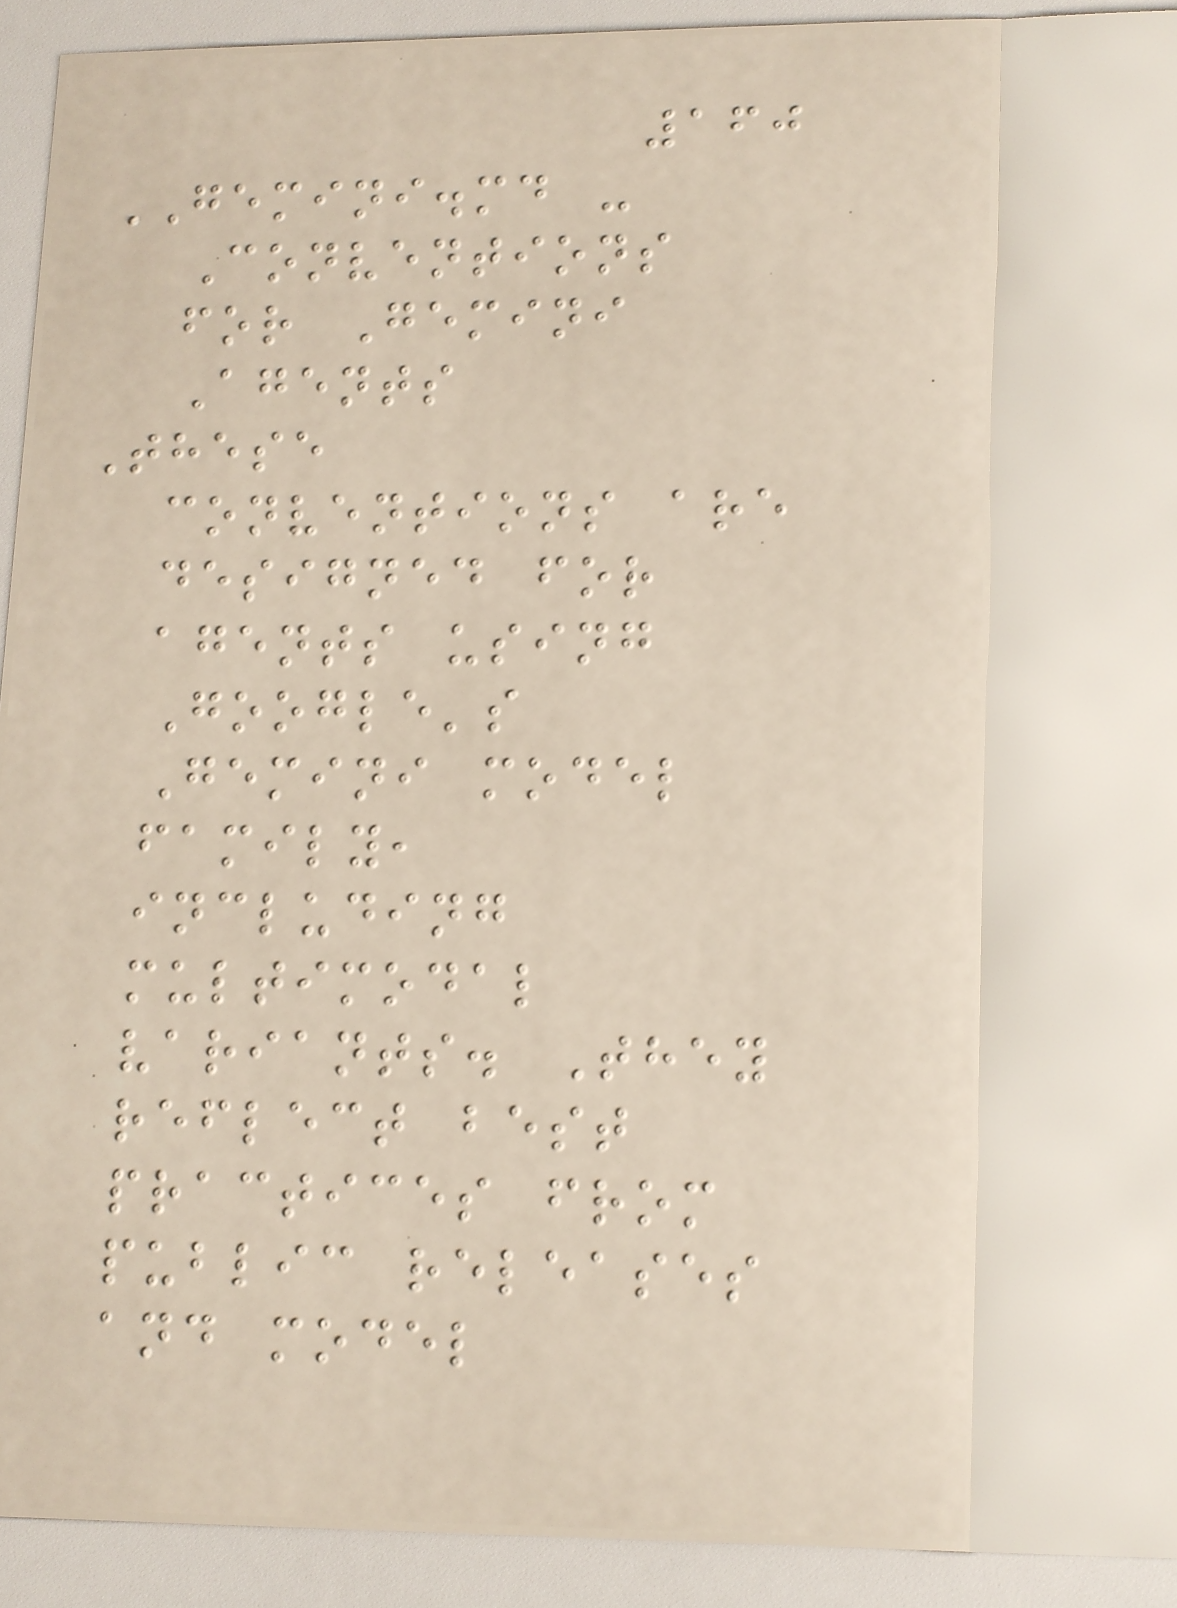160
GEMINI.md -
Conventions
for Gemini
Agents
These
conventions are
designed for
agents using
Google's
Gemini model
family,
including
multimodal
variants. They
reflect best
practices from
public releases
and model
